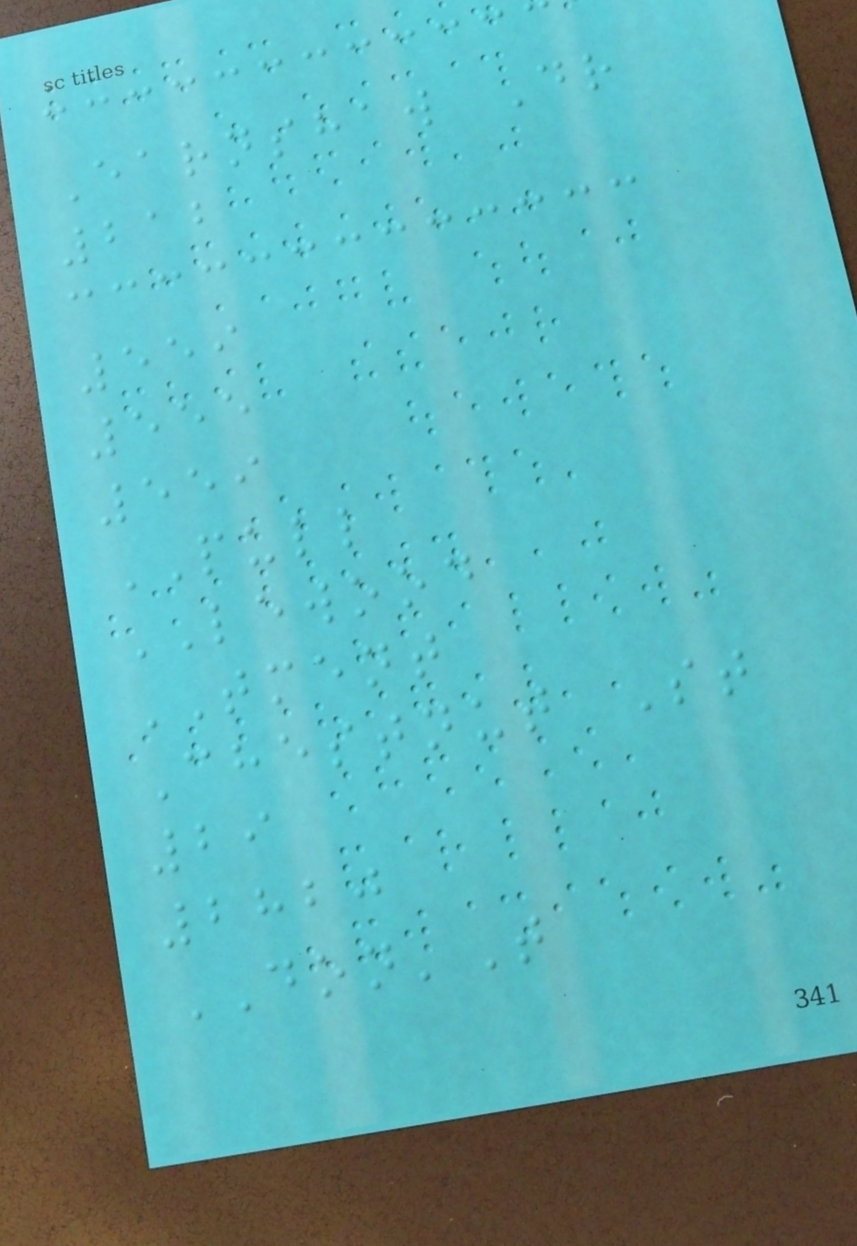Earnshaw Dr
212
559
555
559
PULL
LEWOOD
TMENT
Chestnut St
29
2820
DON'T
